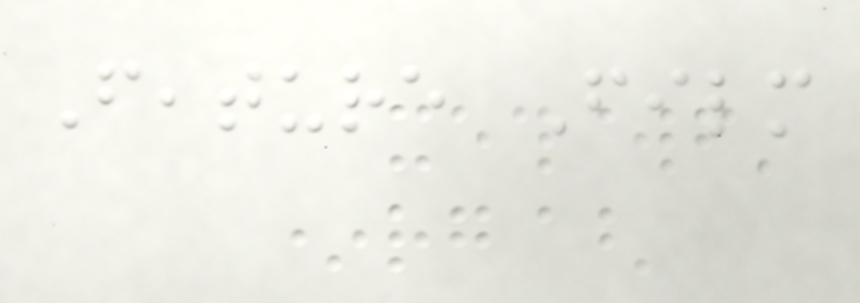Feature Film
